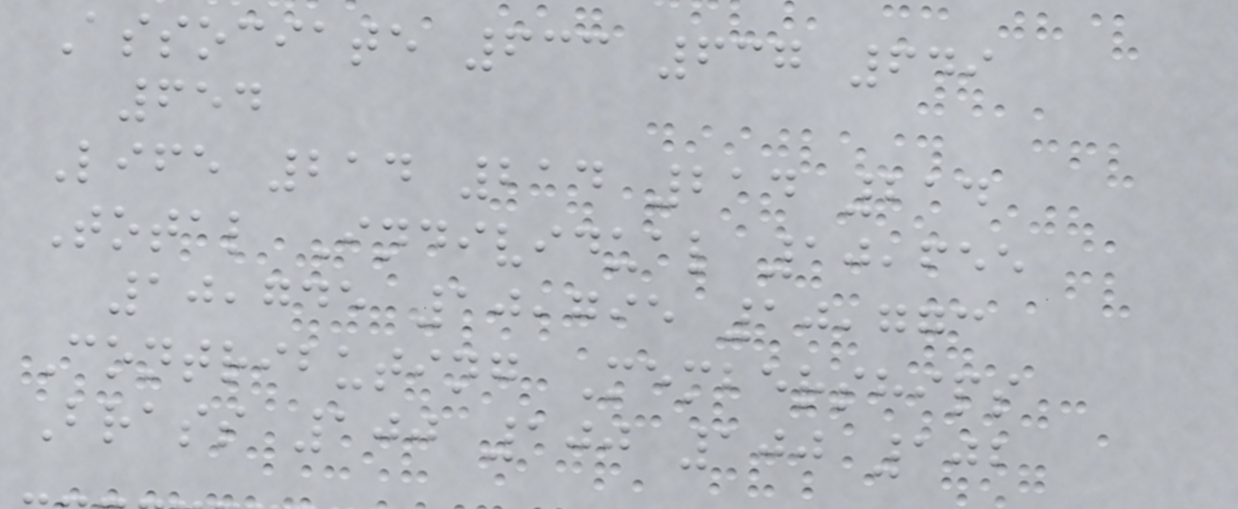Associate 633 637 649
654
Life 214 214 214 214
Total Individual 10,655
10,745 10,795 10,773
Contributing Memberships
Brass 100 100 100 102
